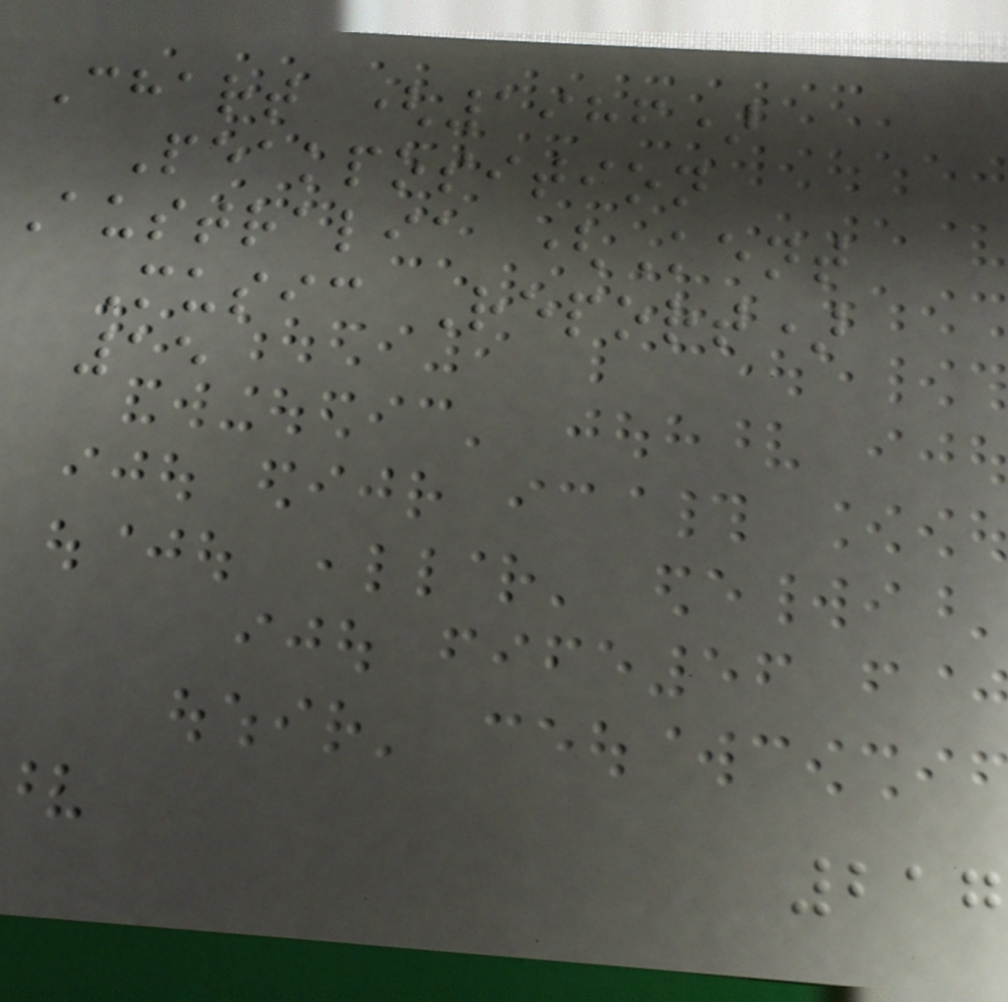Chart (1986)
Peakposition
Australia (Kent
Music Report)
15
217
